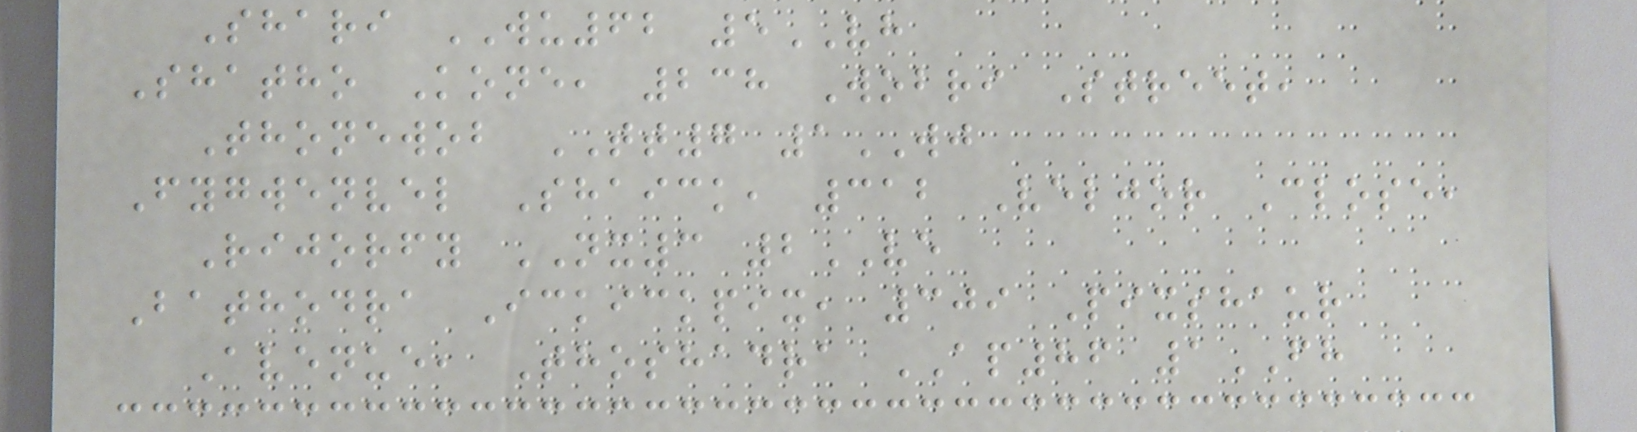Shari WU62 5VH
Shatho Kone, 238 Wobri Street,
Thonewob TT7 1WJ
Fygwenvel Shaick, 312 Veljor Close,
Rijorfy NX3 2VE
Bathodra Ickickpix, 309 Pixshaur
Avenue, Thoshadra AP86 1FH
